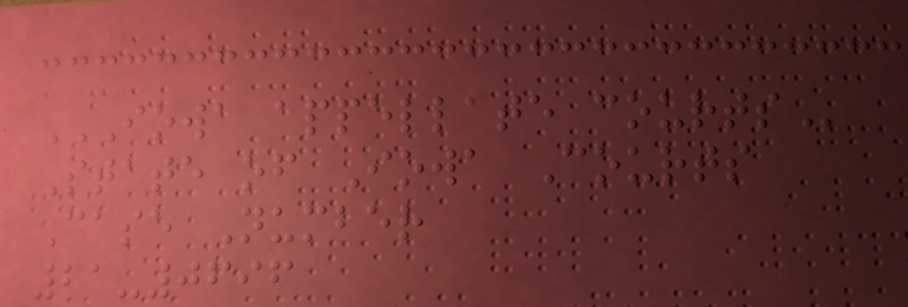IOWA APPELLATE COURTS
State of Iowa Courts
Case Number
21-0696
